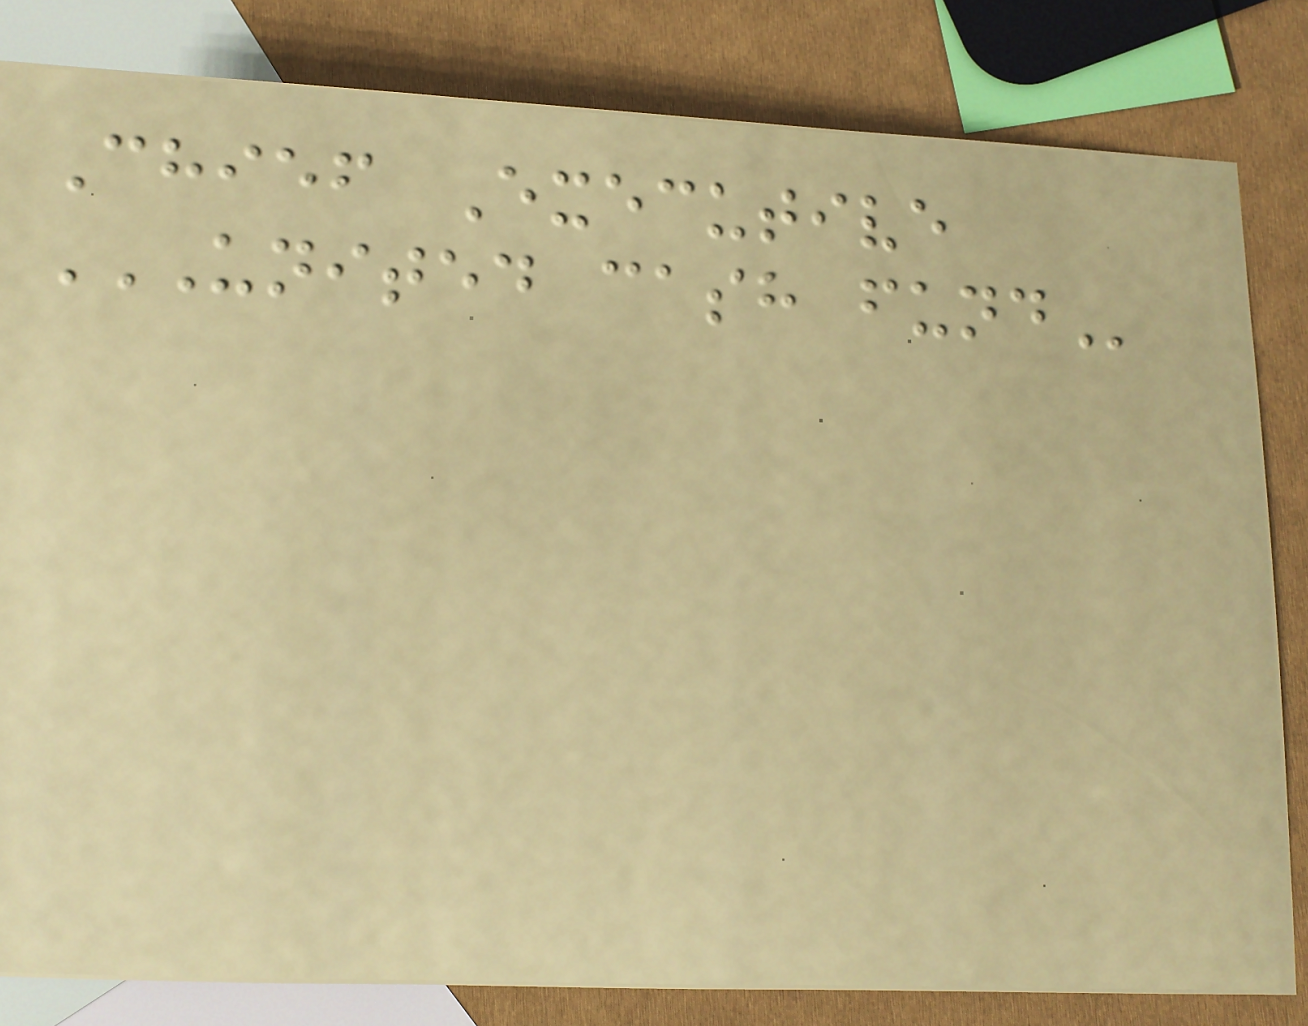Chief Executive
UNITED CASH FUND
